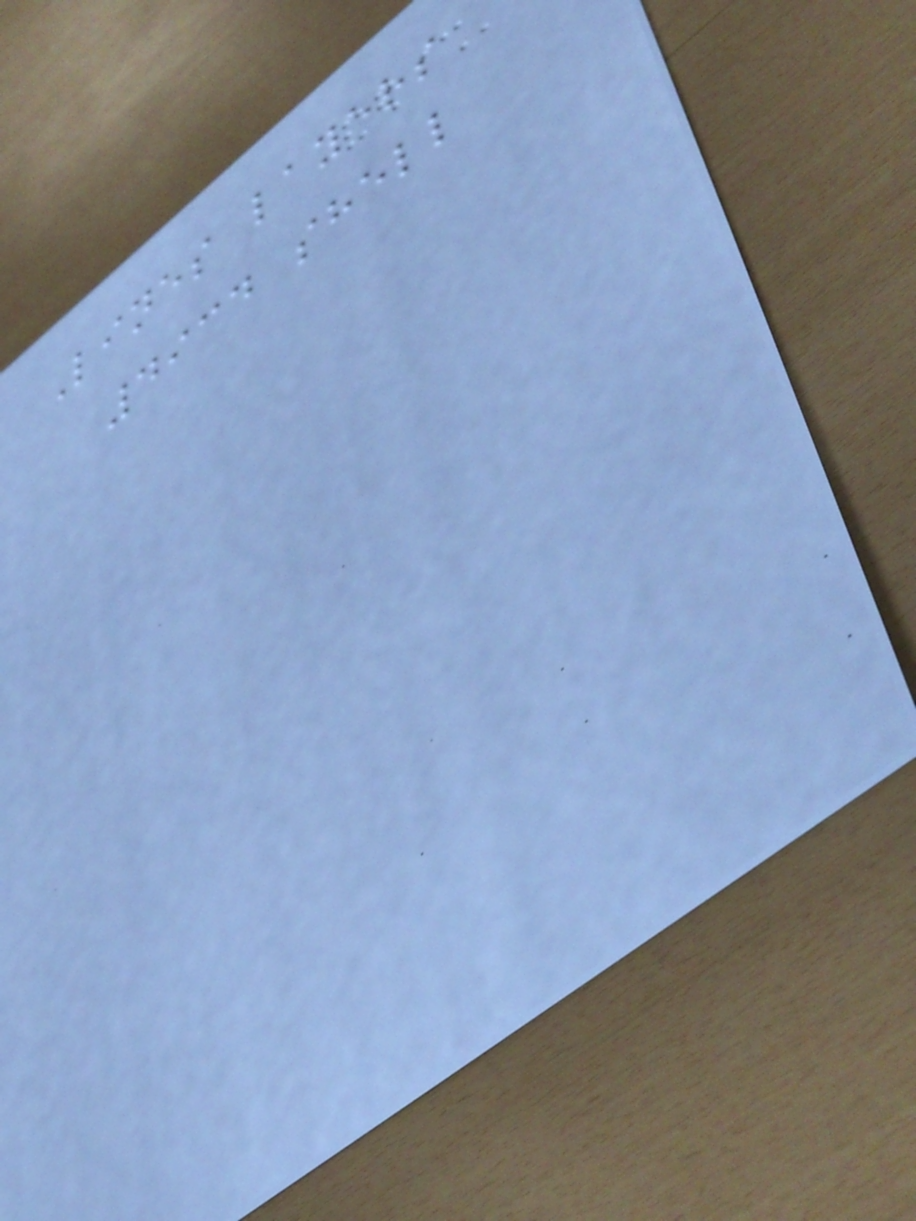Lines layers
4934 shell
